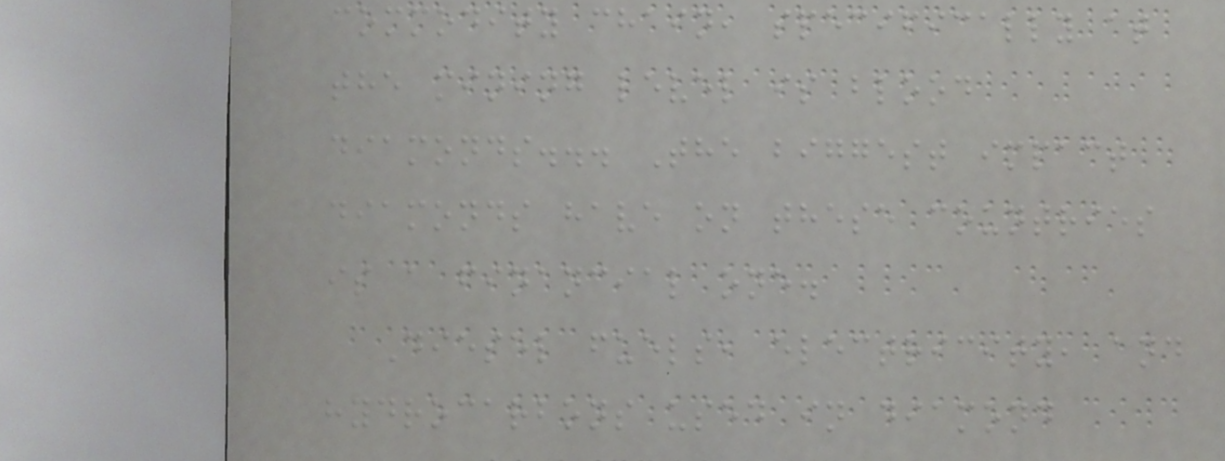commodity chain, specifically at
the mining level is blood
diamonds... The biggest impact
diamonds have on these countries
is a financial one.
Diesel fuels, electricity, and
hydrocarbons used in diamond
